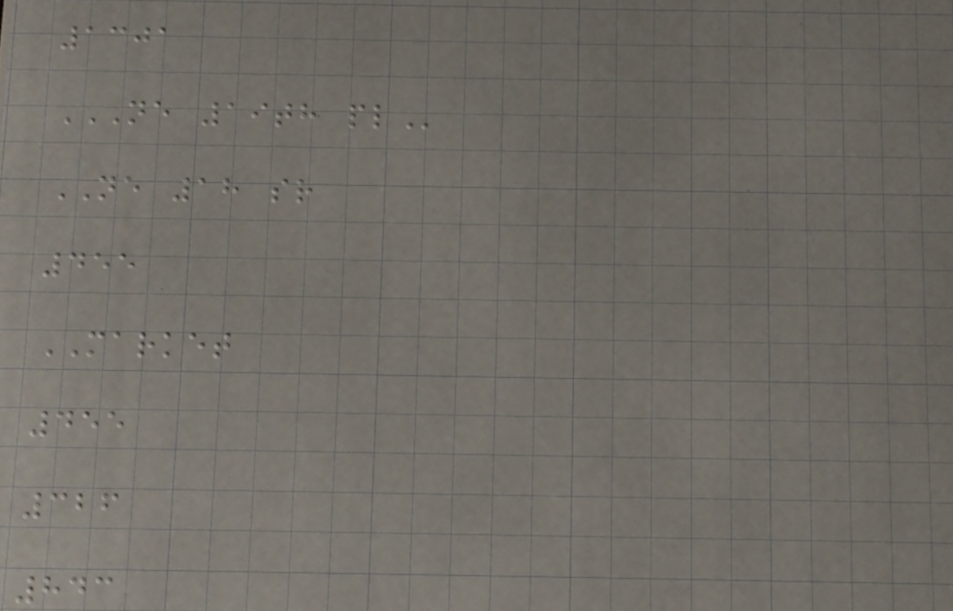1301
NE 19TH PL
NE 18 sr
455
MARKET
455
326
843
